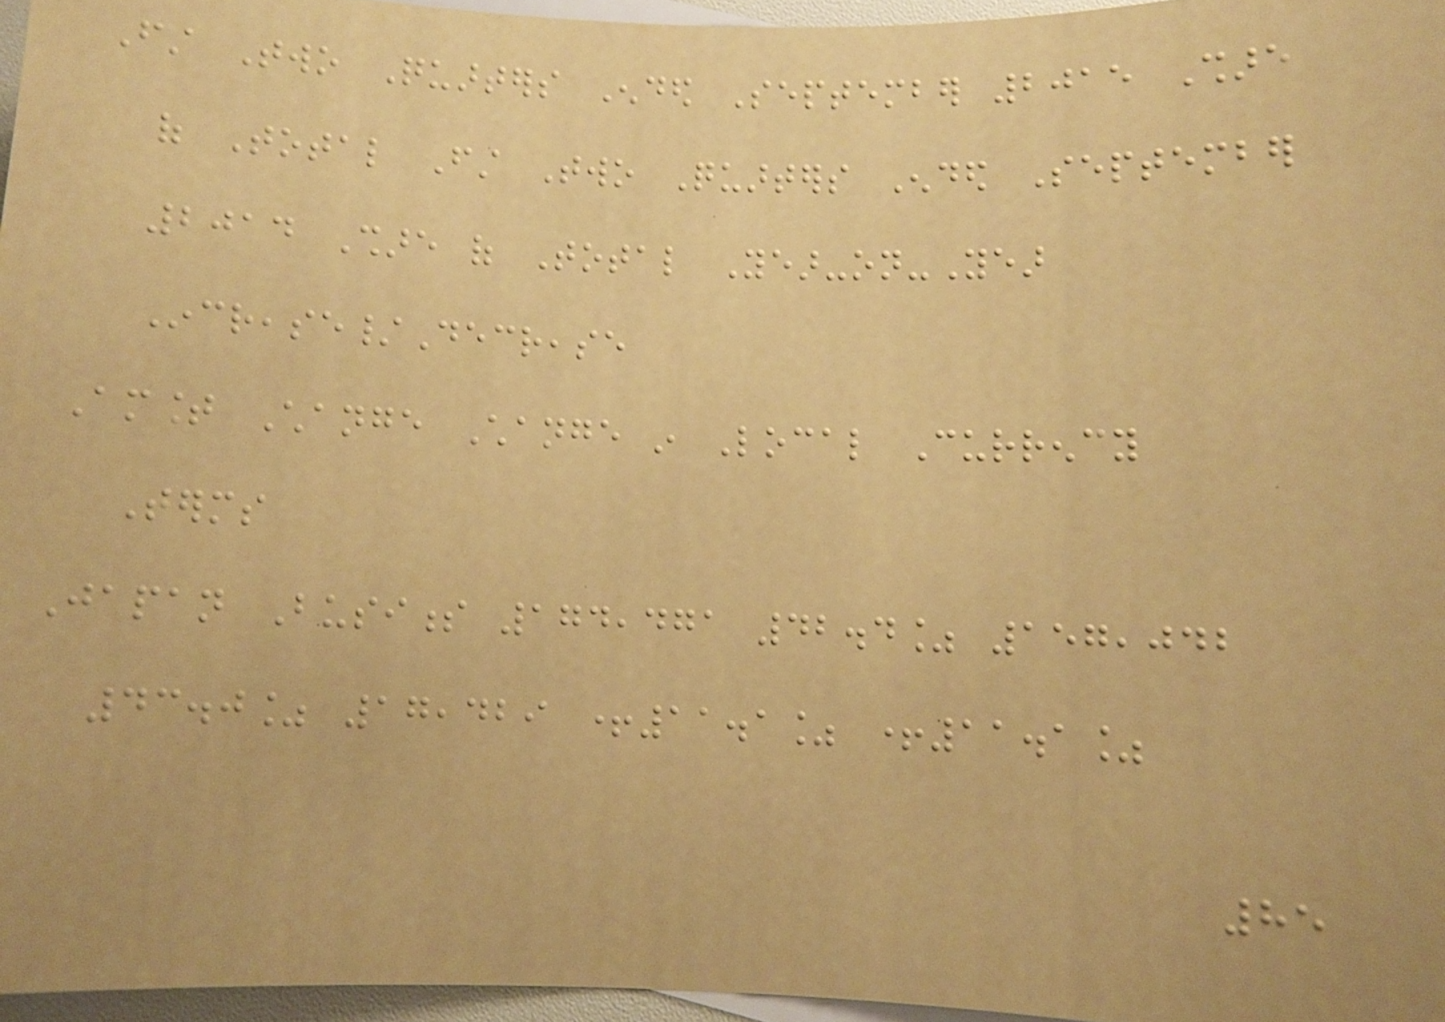First Two Quarters Ended September 2015 Share
of Total First Two Quarters Ended September
2014 Share of Total Year-on-Year
Increase/Decrease
Amount Change Change in Local Currency
Terms
Japan Business 174,471 42.4% 157,042
43.0% 17,429 +11.1% +11.1%
85
